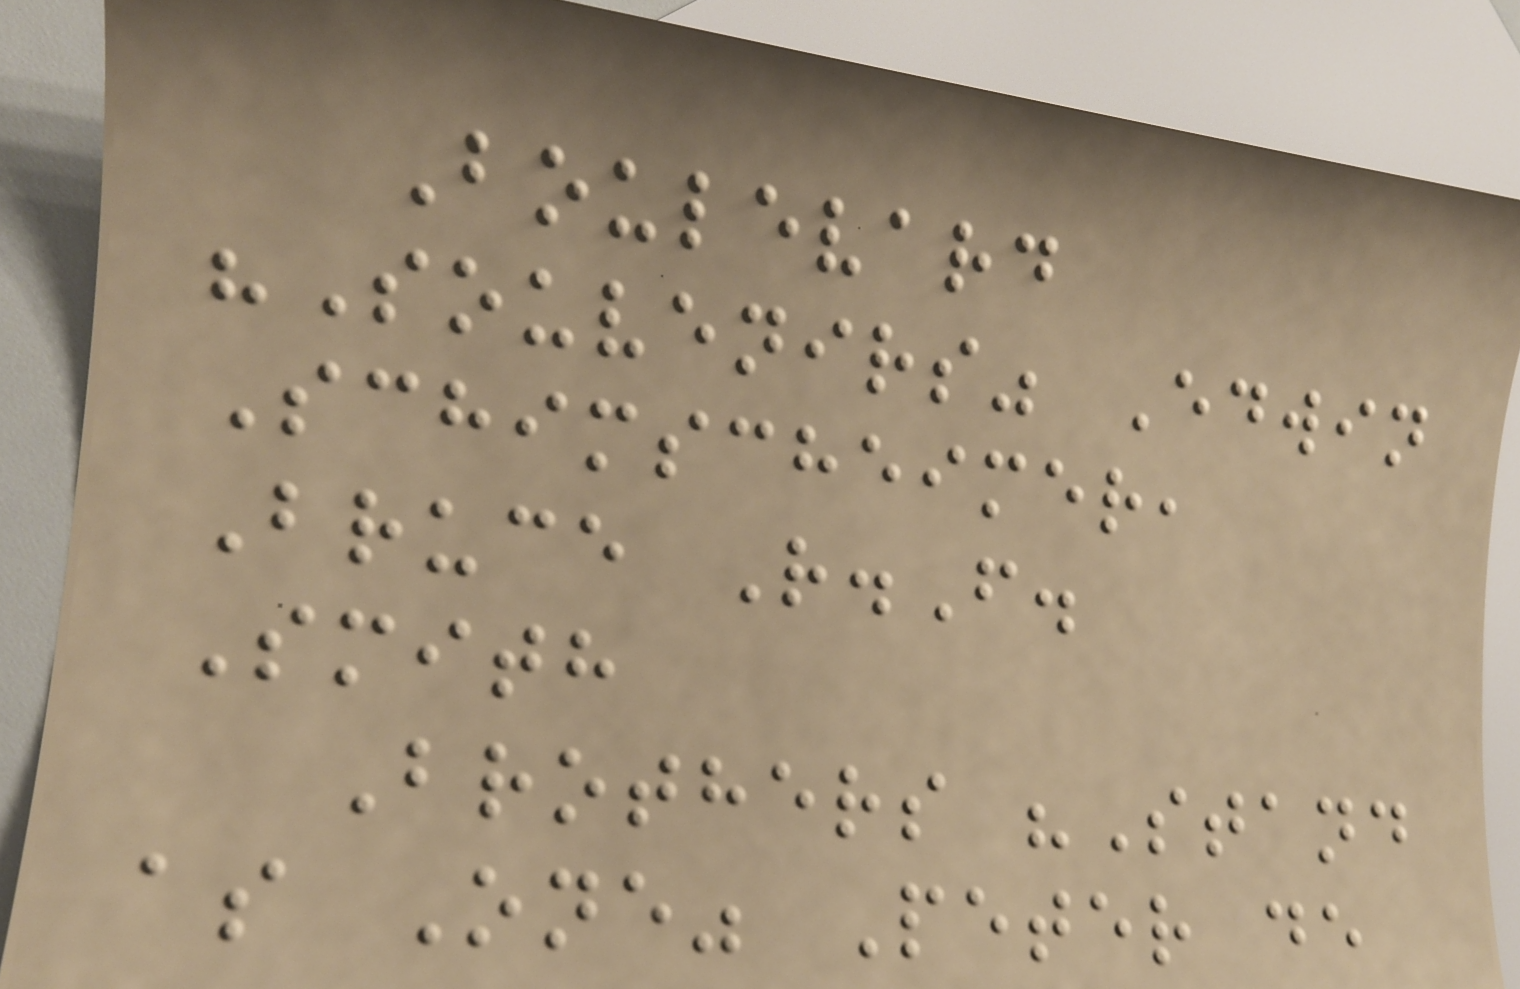Boulevard
"Souvenirs" Edwin
Schimscheimer,
Bruce R.F.
Smith
Brothers "Stand
as One" Peter de
